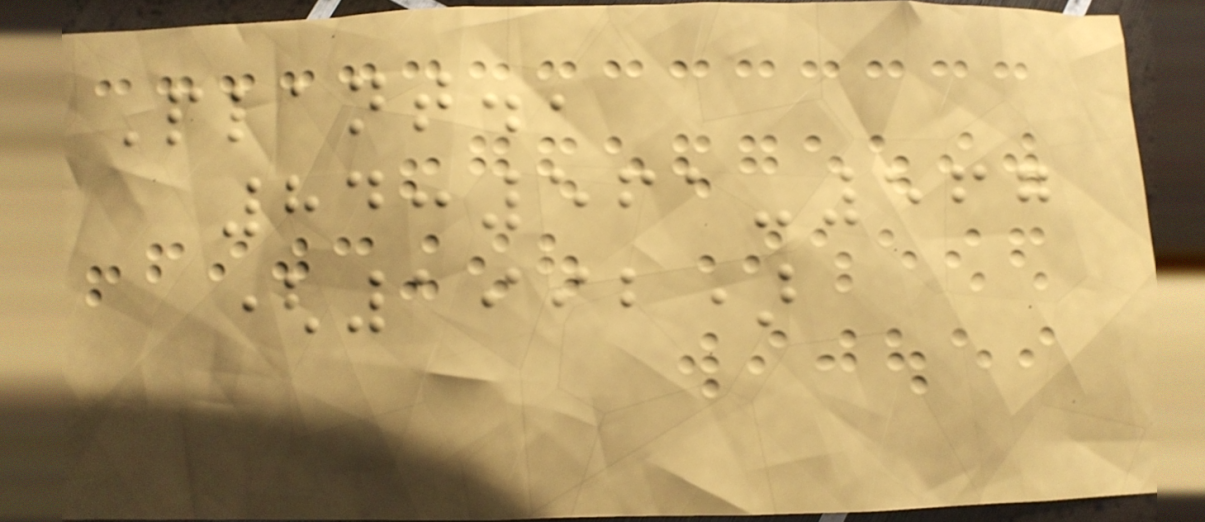Plant.,
84:561-567
(1992)
